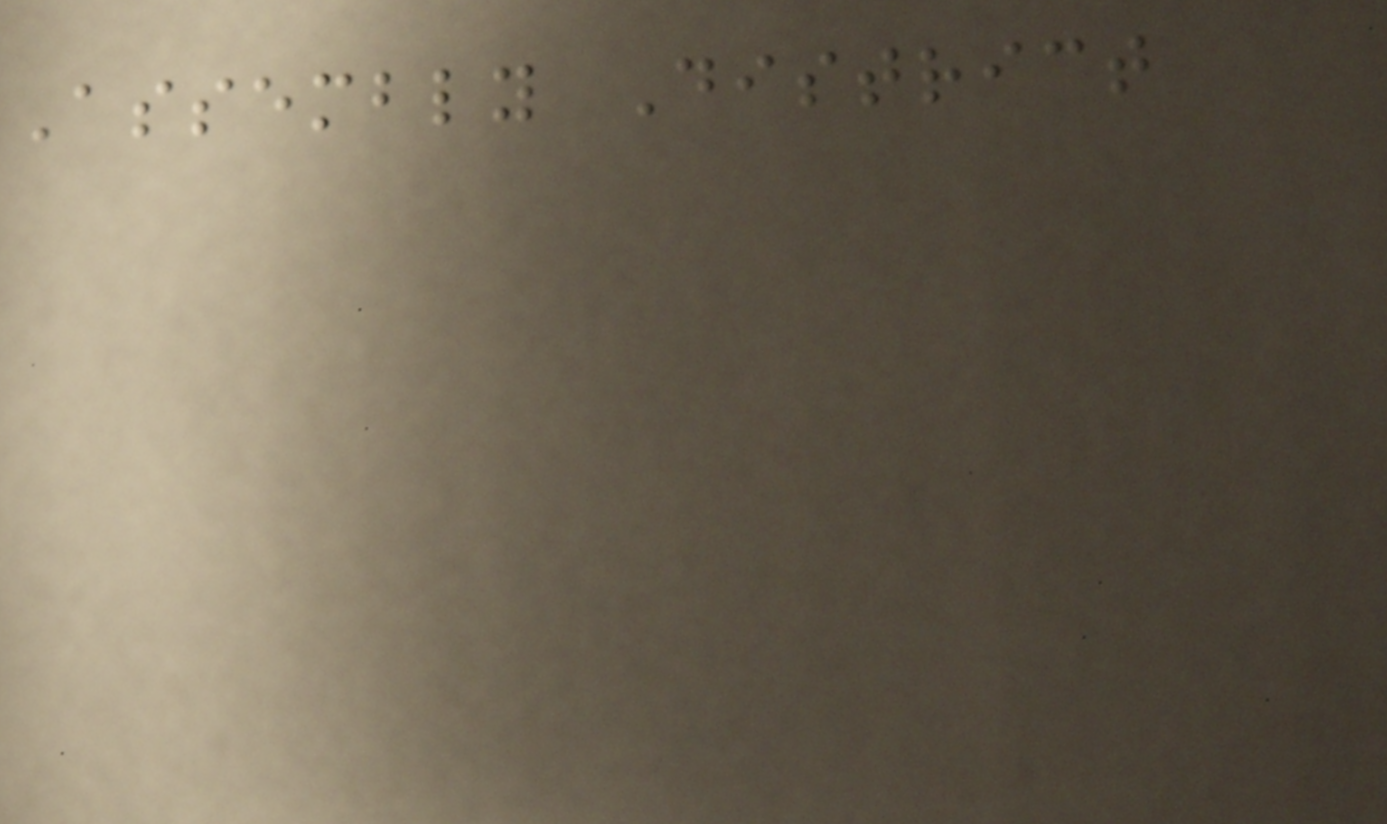Assembly District
